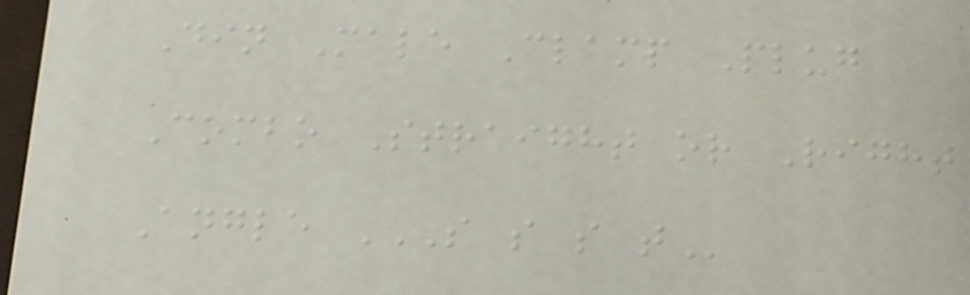Din Male Clamp Plug
Combo Straight or Right
Angle S S S T
